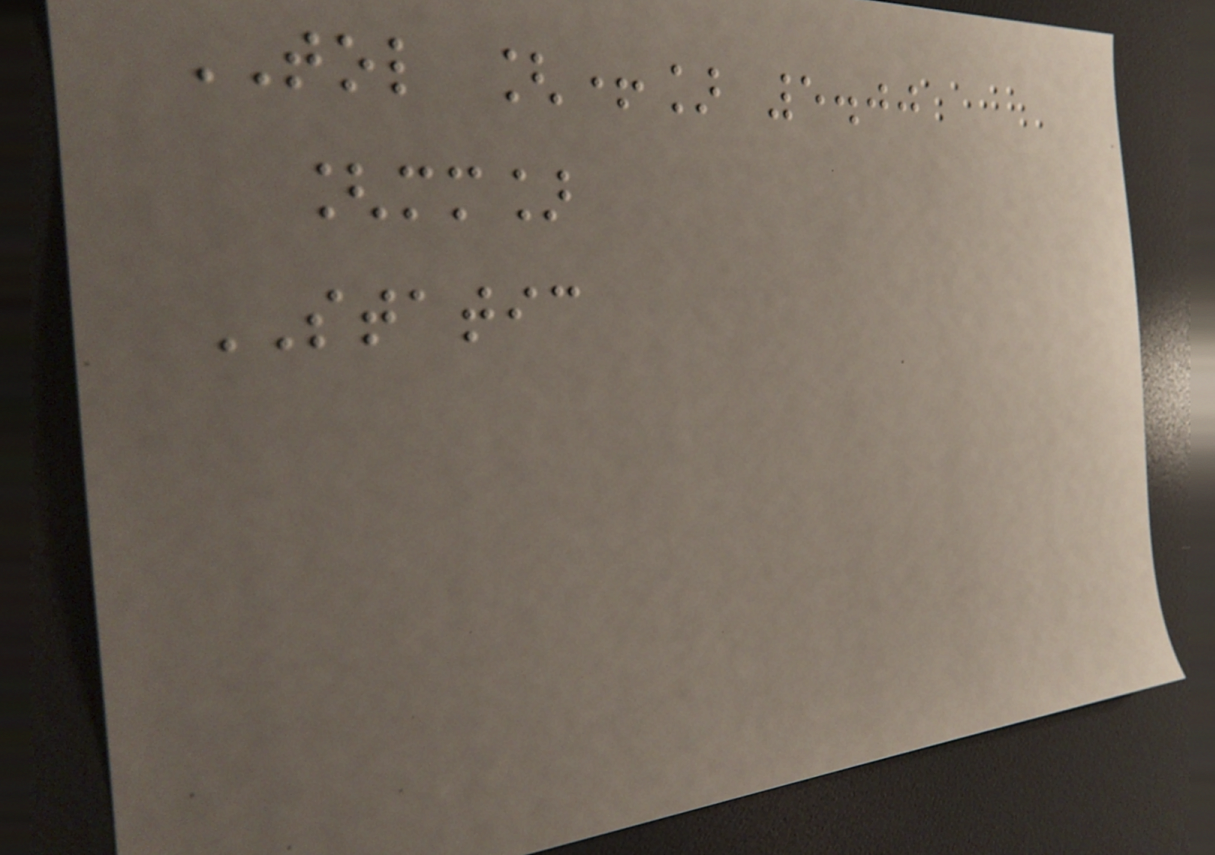TOL [+] 5.00
[mm]
STATIC
